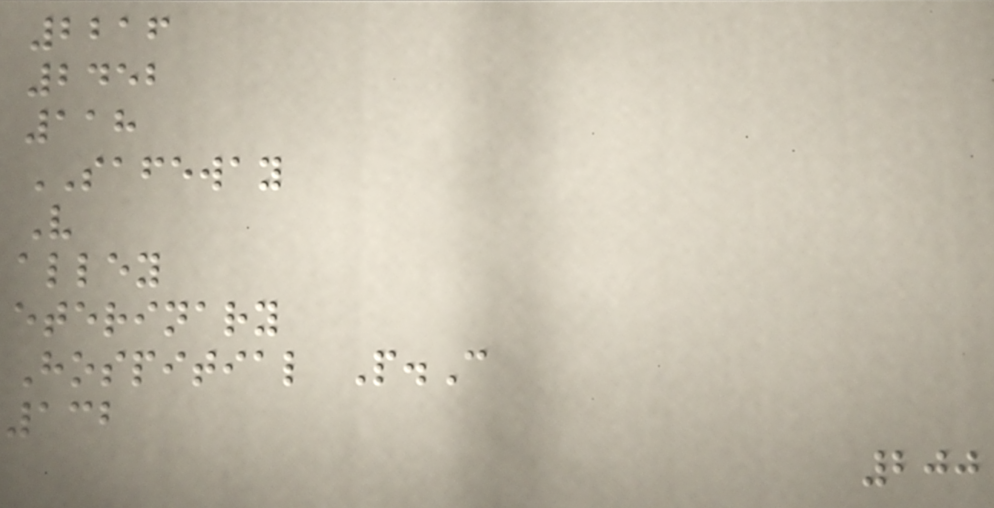2216
2452
118
SAFEWAY
V
alley
eterinary
Hospitial P.C
132
200
